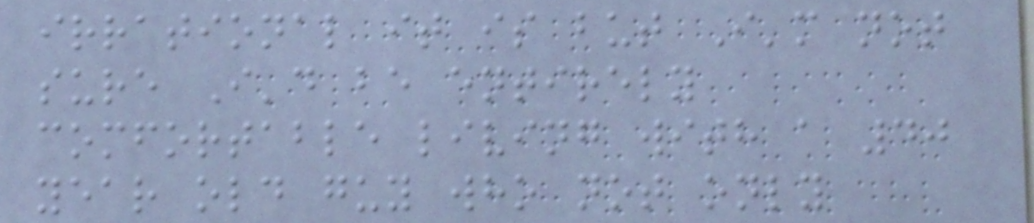irrational it is but I'm not
sure I'd be entirely
comfortable living with a 40
year old guy who not only
